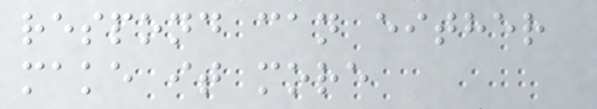respond can either
make it more
